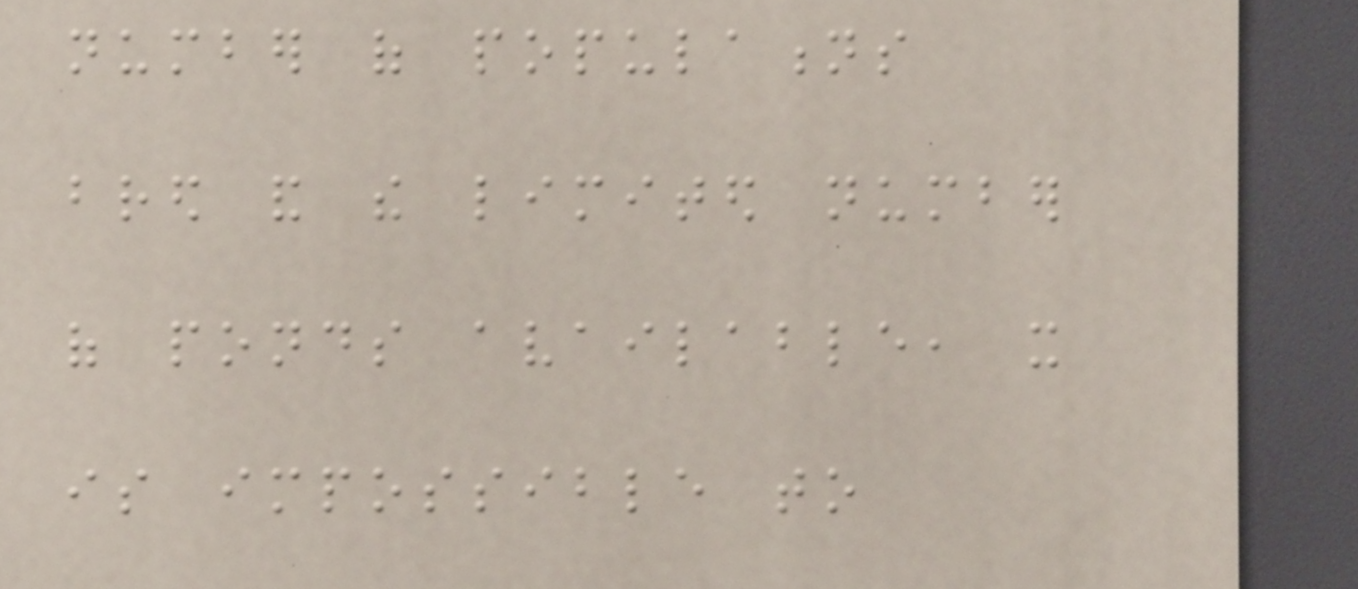number of populations
bred and the limited number
of ponds available, it
is impossible to
